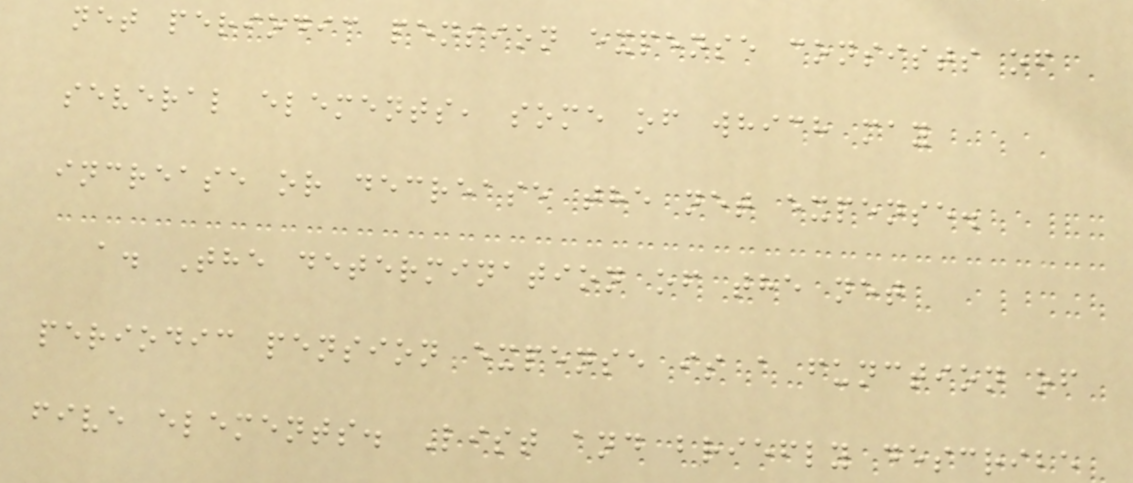net periodic pension expense consists of
several elements, some of which may
increase or decrease the net expense.
a. The determination of the net
periodic pension expense is a function of
five elements. List and briefly describe
